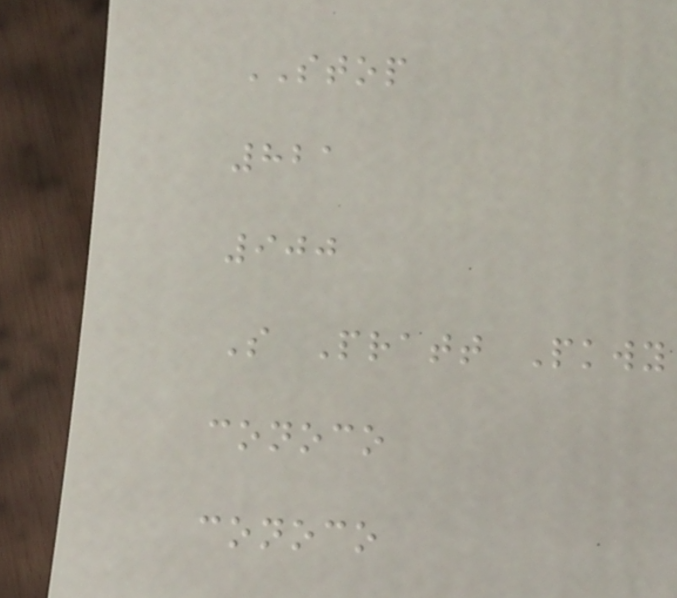STOP
821
900
S Pratt Pkwy
conoco
conoco
